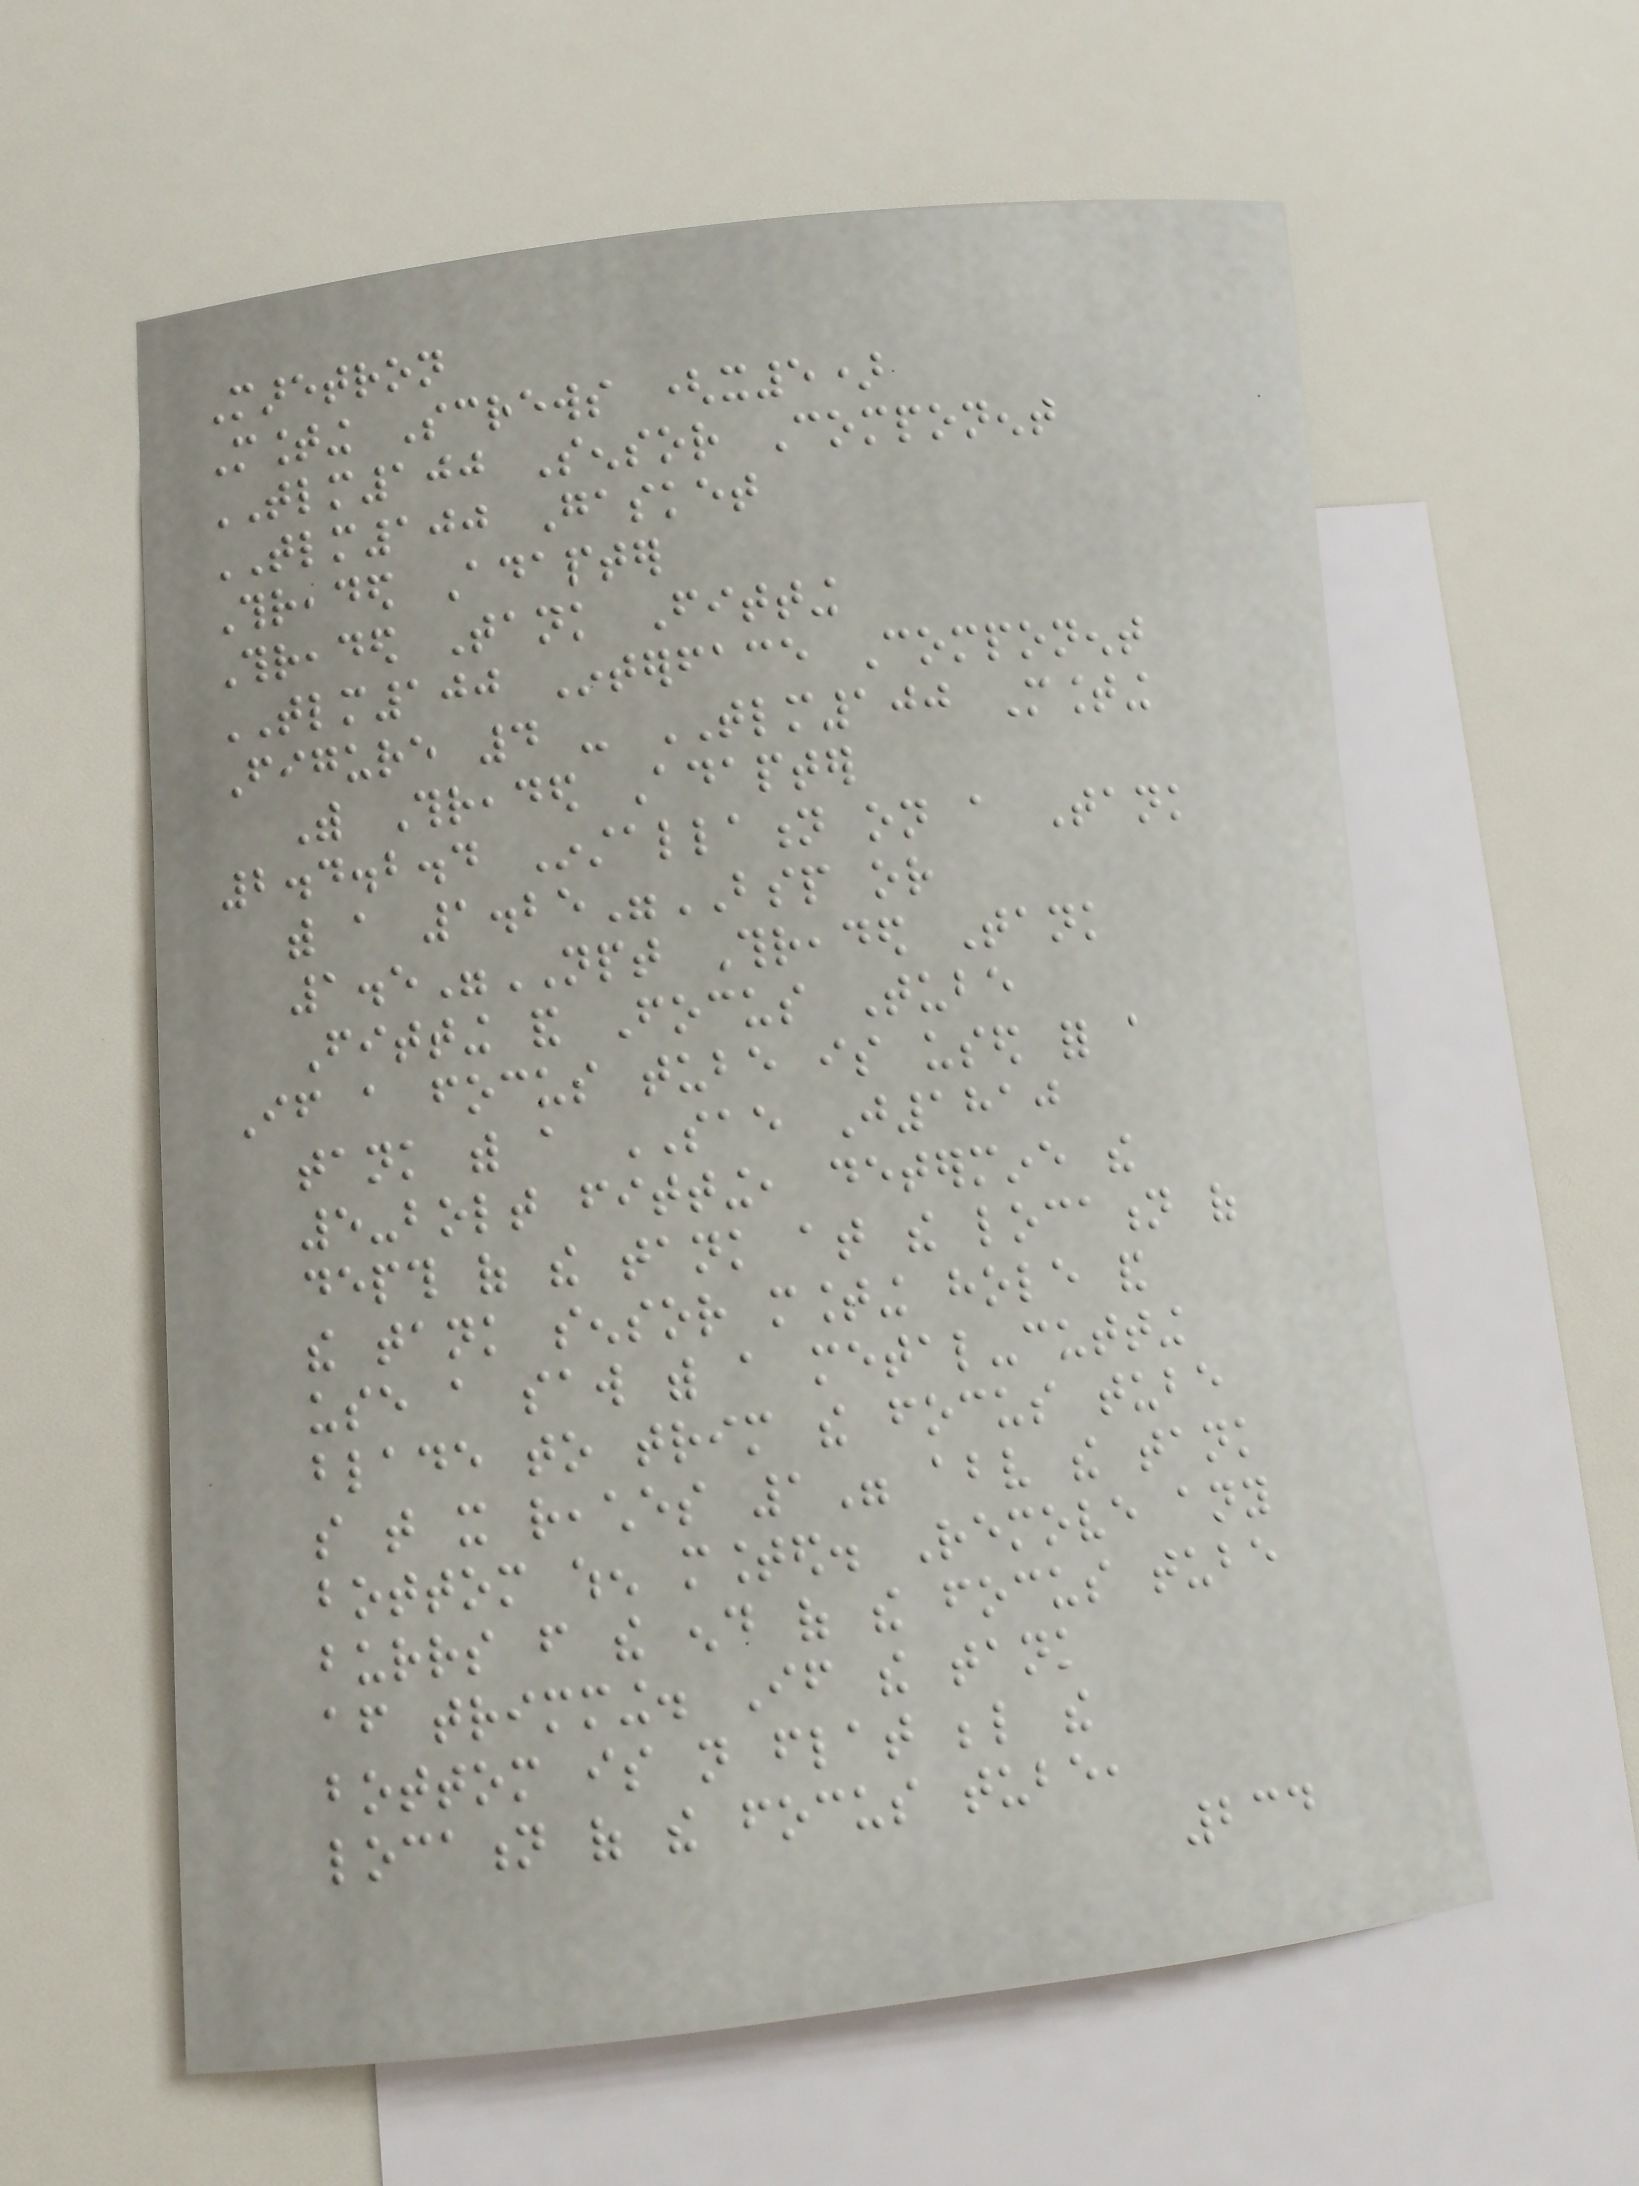Maretron
Mounting Screws (x5)
TLM100 Sensor Component
TLM100 Gasket
Threaded Adapter
Threaded Tank Fitting
TLM100 Interface Component
Figure 4 - TLM100 Mounting
With Threaded Adapter
2.4.2.4 Installation on a Tank
with a 1.25"BSP or
1.5"NPT Threaded Tank
Fitting and Focus Tube
If a focus tube is used for a
tank with a SAE J1810
5-bolt fitting, determine the
depth of the tank at the location of
the tank sensor mounting hole and
use a saw with a metal-cutting
blade to trim the focus tube
so that it reaches 1" above the tank
bottom when mounted. Remove any
burrs from the end of the focus tube
after trimming. If the tank
bottom is not flat below the
location of the focus tube,
234
